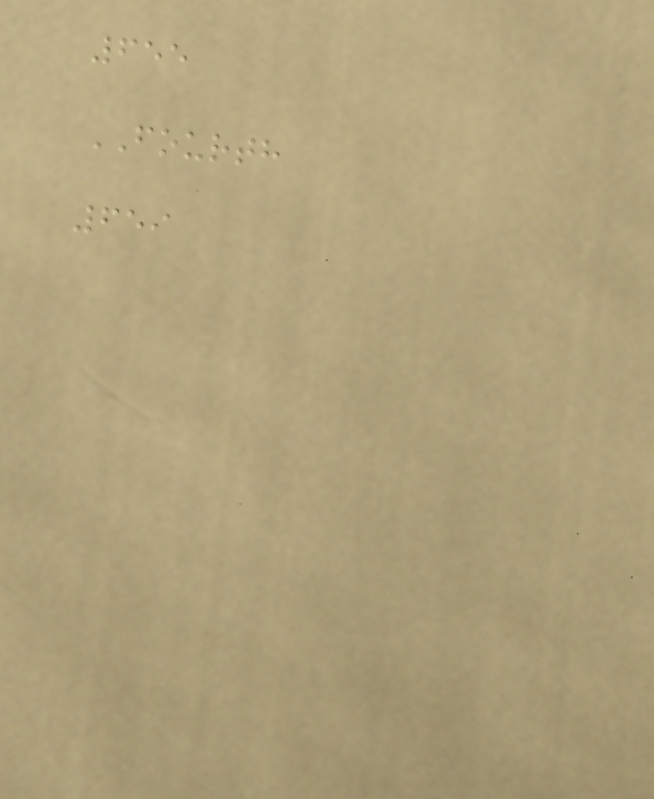655
FOURTH
659
